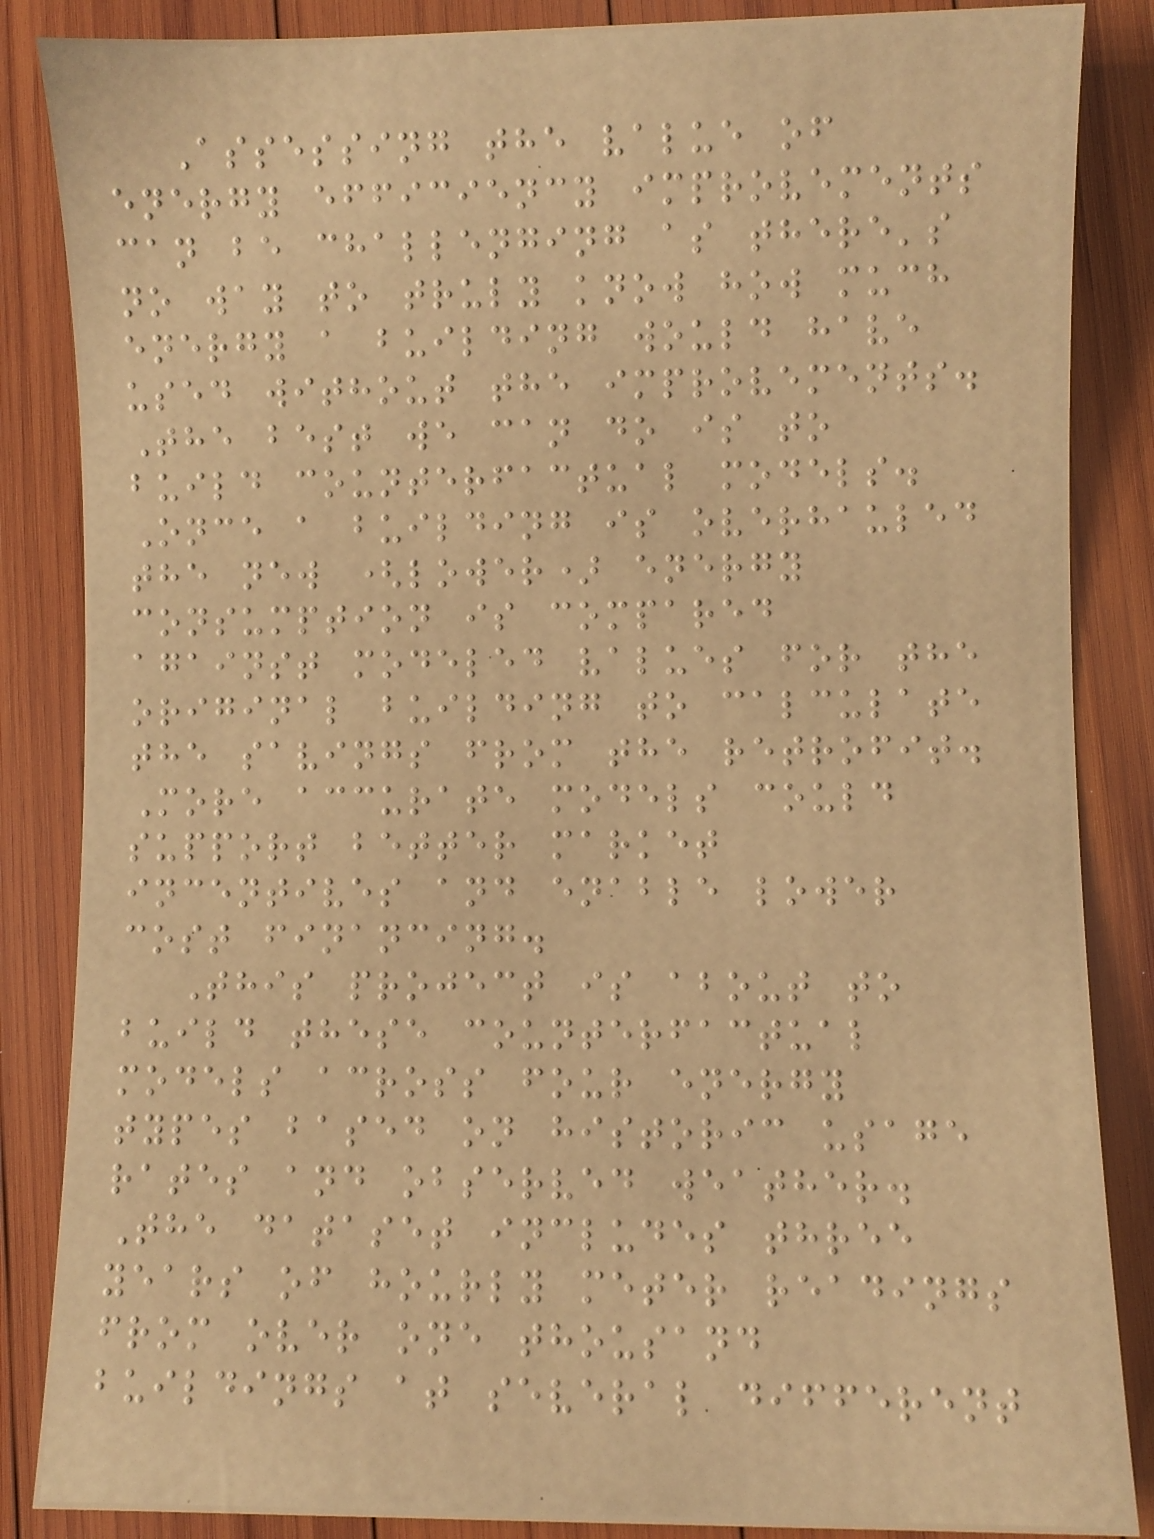Assessing the value of
energy efficiency improvements
can be challenging as there's
no way to truly know how much
energy a building would have
used without the improvements.
The best we can do is to
build counterfactual models.
Once a building is overhauled
the new (lower) energy
consumption is compared
against modeled values for the
original building to calculate
the savings from the retrofit.
More accurate models could
support better market
incentives and enable lower
cost financing.
This project is about to
build these counterfactual
models across four energy
types based on historic usage
rates and observed weather.
The dataset includes three
years of hourly meter readings
from over one thousand
buildings at several different
